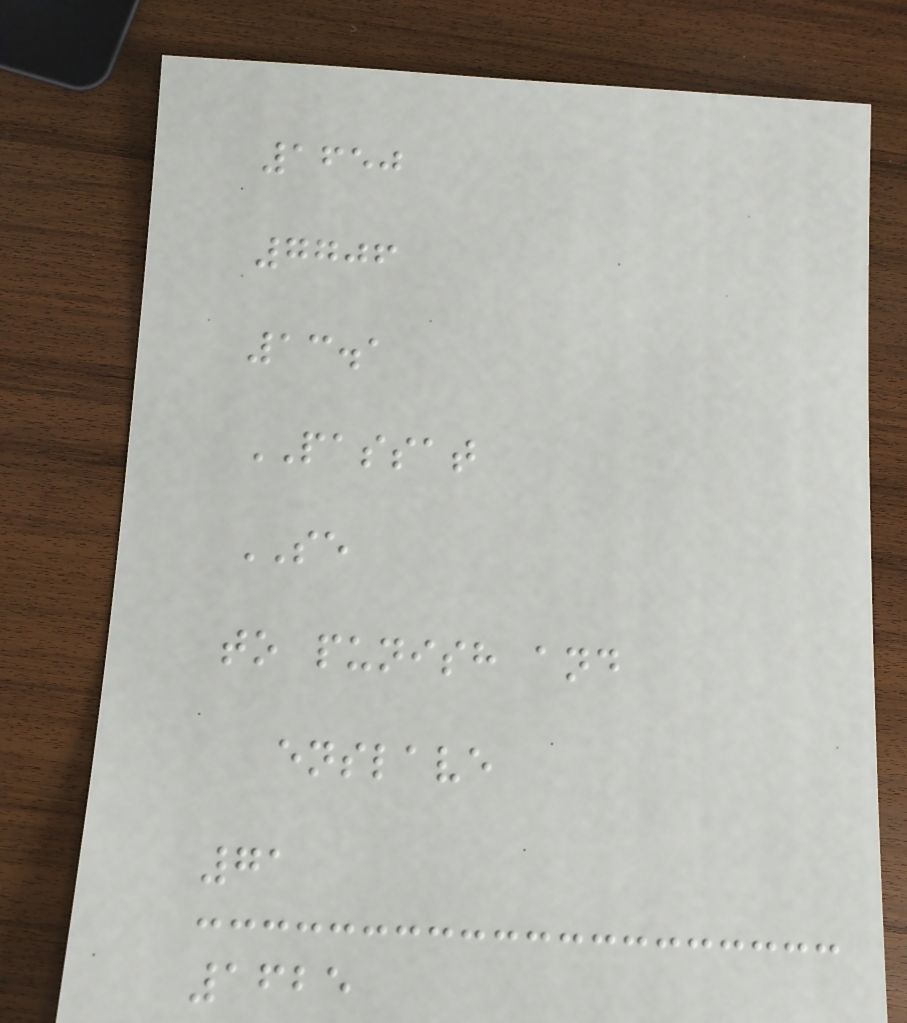1650
7706
13.1
PASSAT
SE
to punish and
enslave
71
1625
